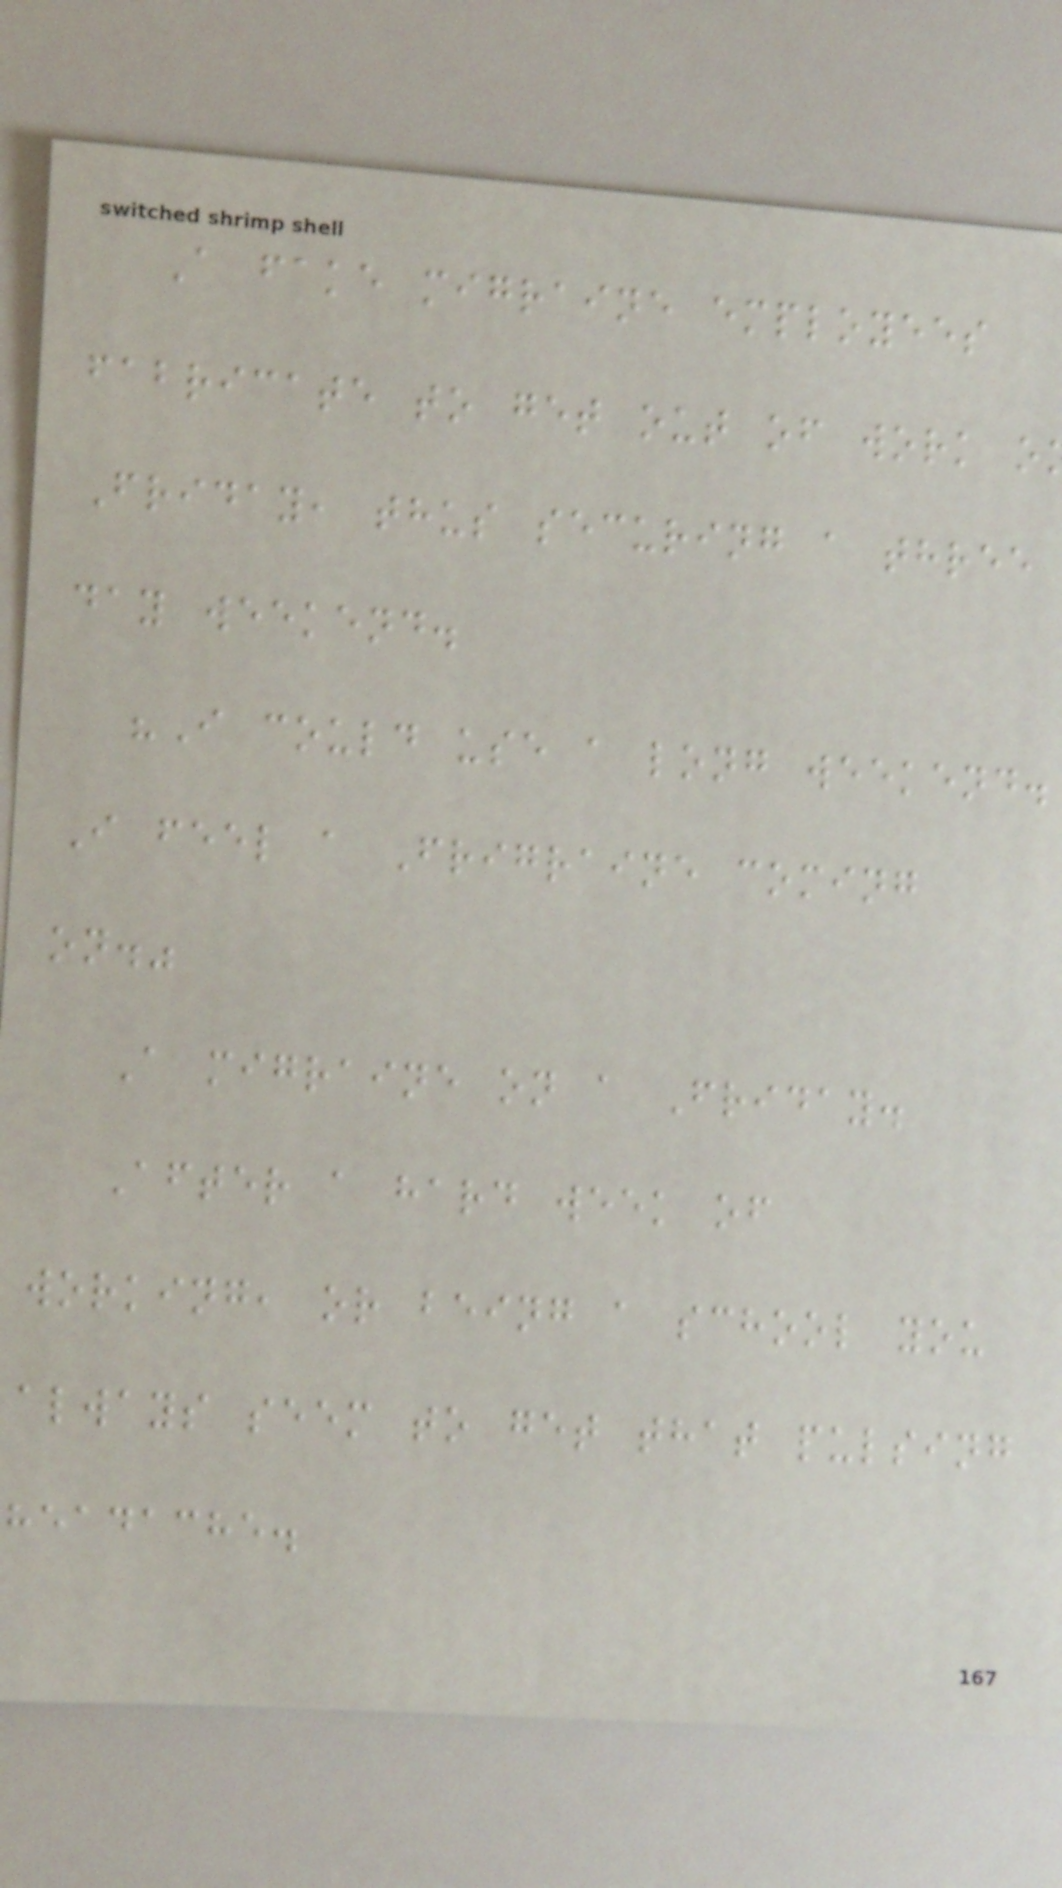A fake migraine employees
fabricate to get out of work o
Friday, thus securing a three
day weekend.
"I could use a long weekend.
I feel a Frigraine coming
on."
A migraine on a Friday.
After a hard week of
working, or being a school you
always seem to get that pulsing
headache.
